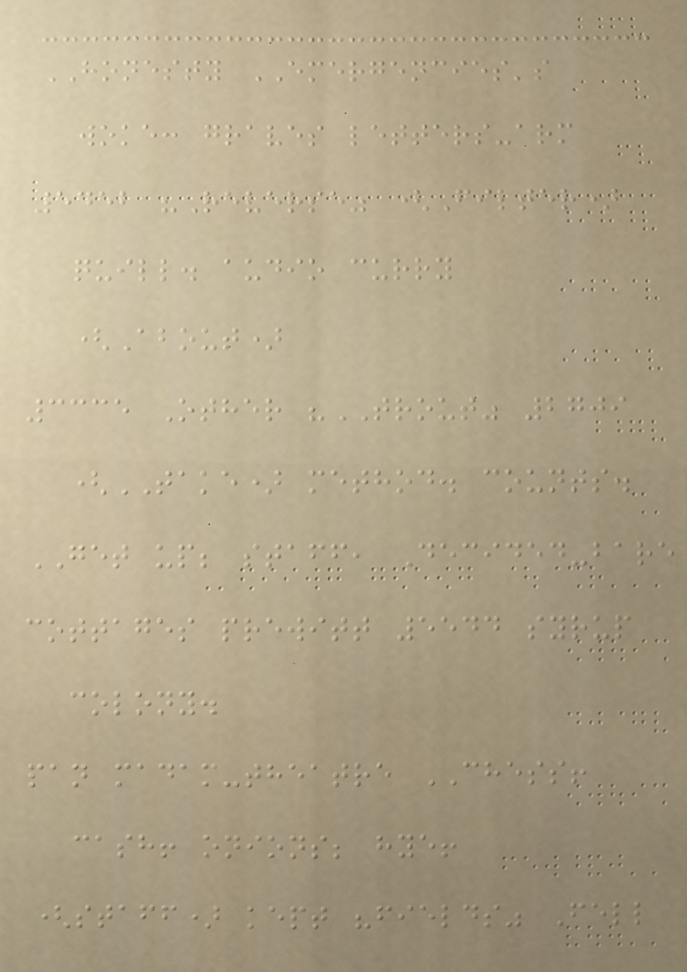HONESTY EMERGENCIES's
woke: graves letters-arm
5452 "Reverse" (Filter)
quill. audio curry
(About)
3335 Other "TROUT" 2709
(TAKE) method. counts.
GET up; staff, Decided-bare
cottages prewitt 5544 syrup
colony.
pan madam-theatre CHESS!
cash! onions; hye!
(staff) kept "fields" Fell
